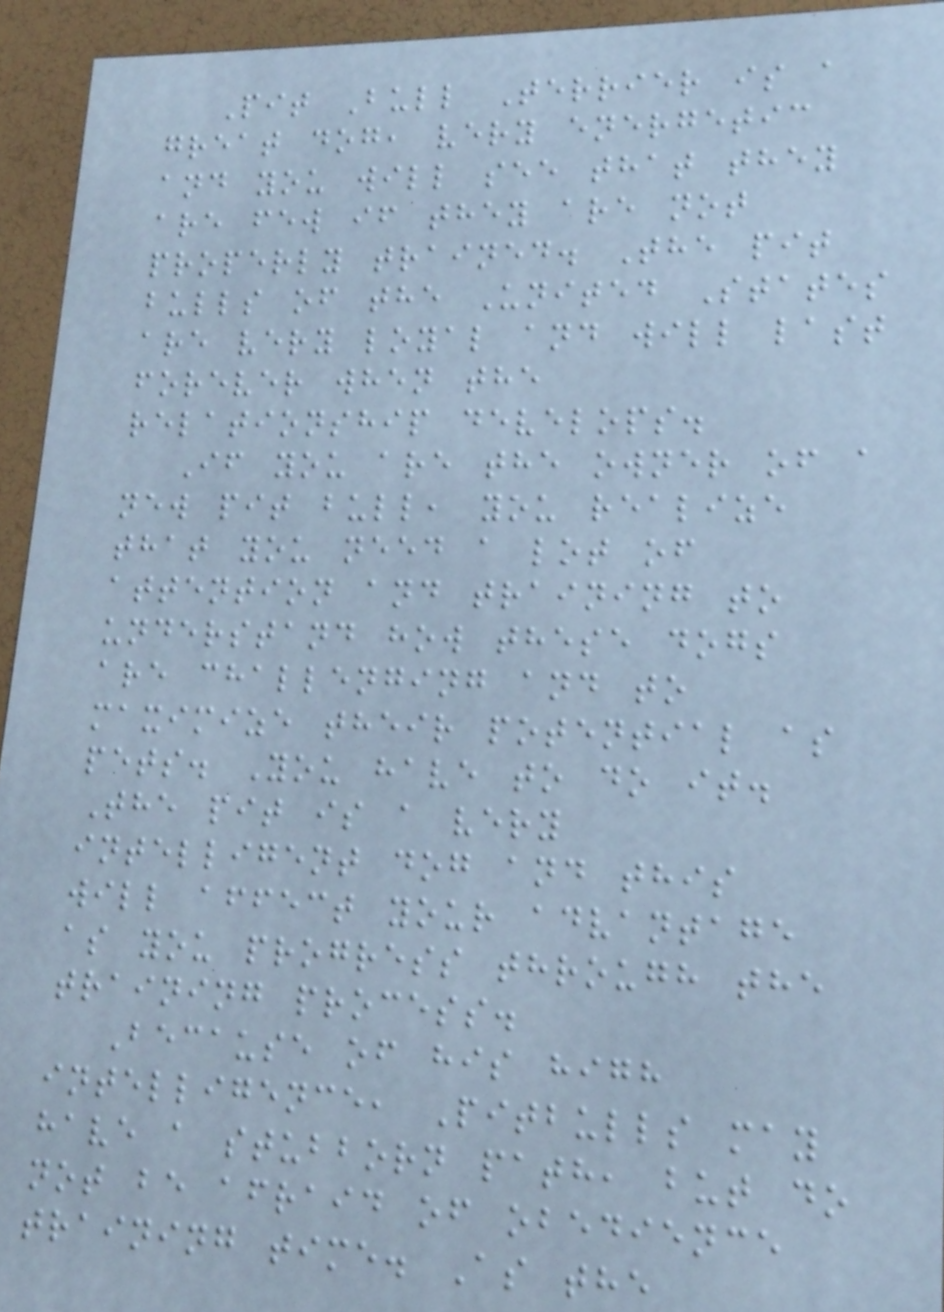Pit Bull Terrier is a
great dog, very energetic
and you will see that they
are few if they are not
properly trained. The pit
bulls of the United States
are very loyal and will last
forever when the
relationship develops.
If you are the owner of a
new pit bull, you realize
that you need a lot of
attention and training to
understand how these dogs
are challenging and to
maximize their potential as
pets. You have to do it.
The pit is a very
intelligent dog and this
will affect your advantage
as you progress through the
training process.
Because of his high
intelligence, Pitbulls may
have a stubborn path, but do
not be afraid of obedience
training time. As the
